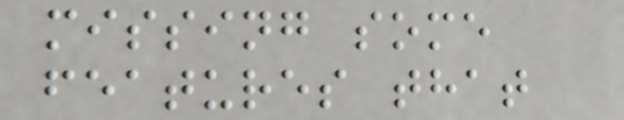missing some
features that
